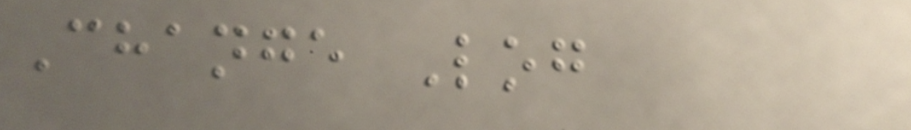Change Log
